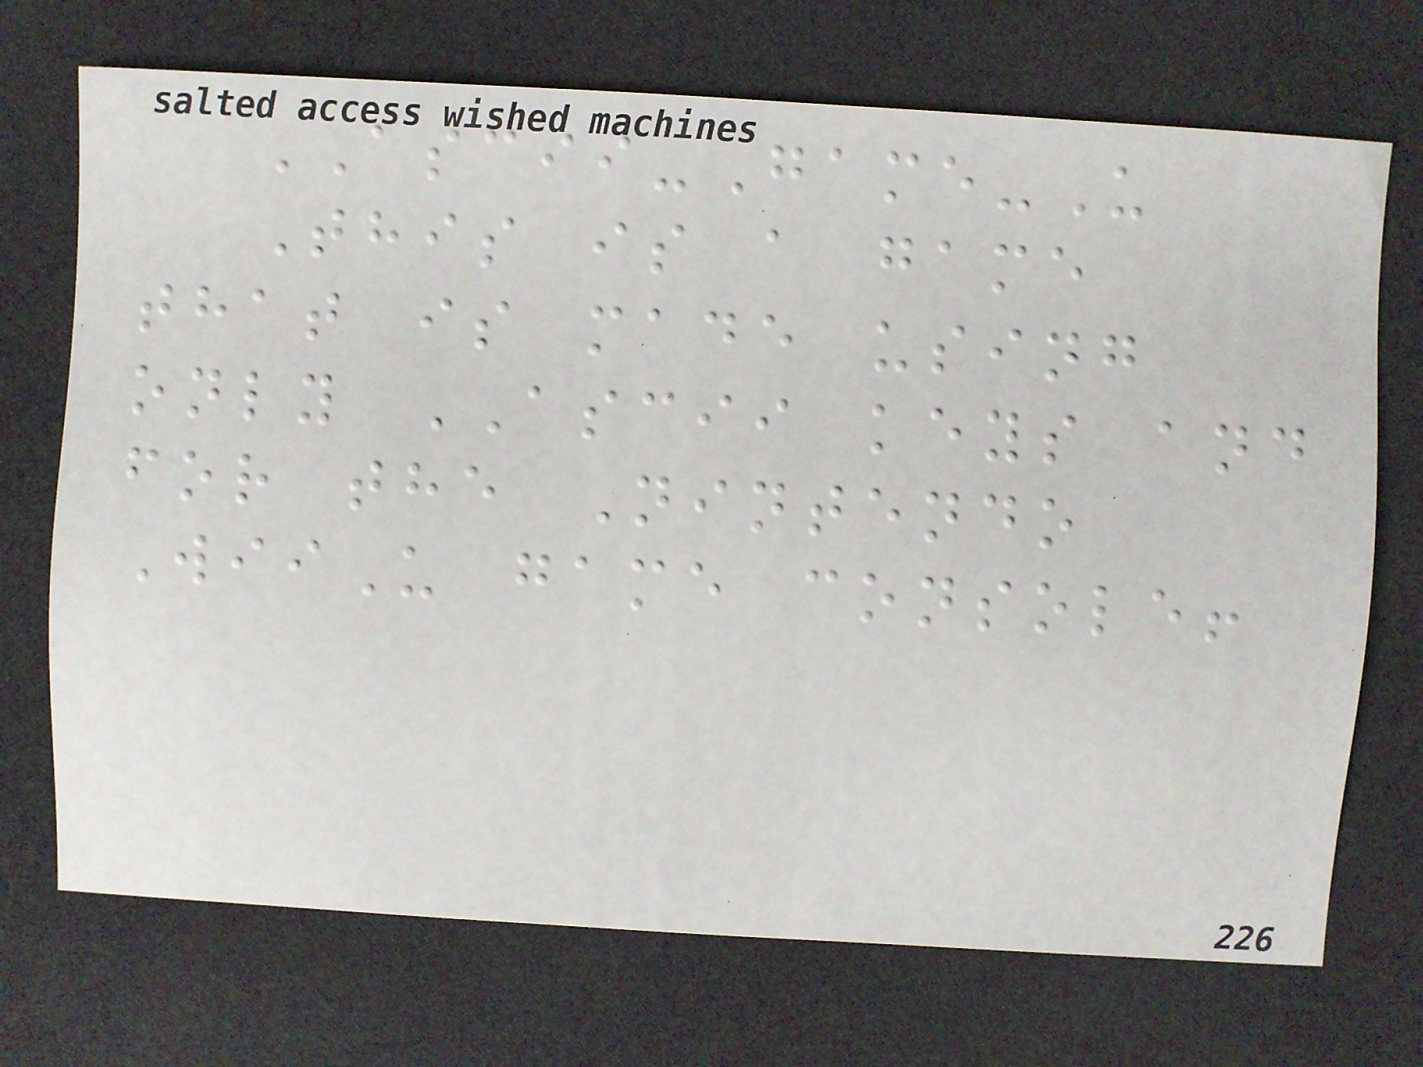ASCII-Game-U
This is a game
that is made using
only ASCII keys and
for the Nintendo
WiiU game console!
